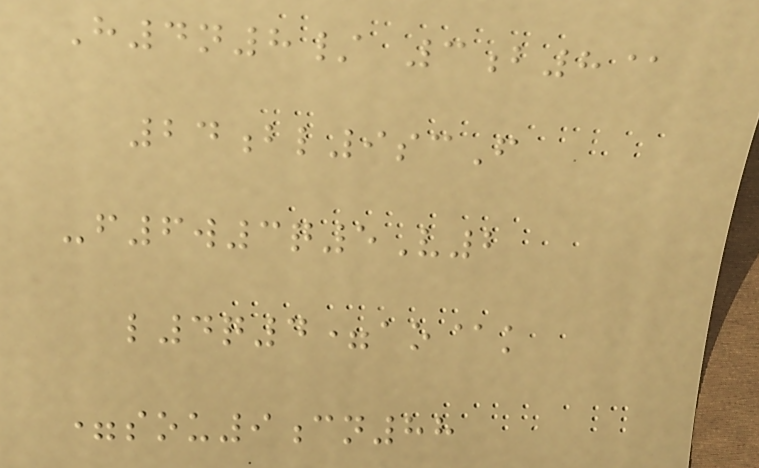H4n8/ 3b8@
24bl9scF
-f6w3q5V2
l4q4=ao@k
=sou9cn88
